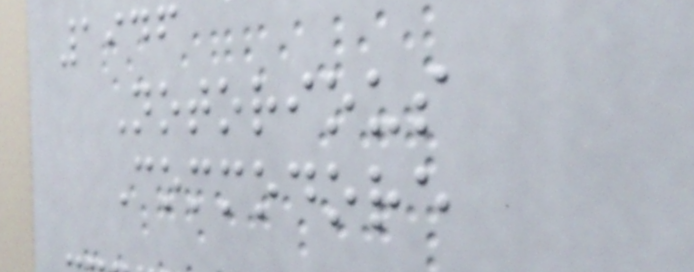1946
Notorious
Commodore
